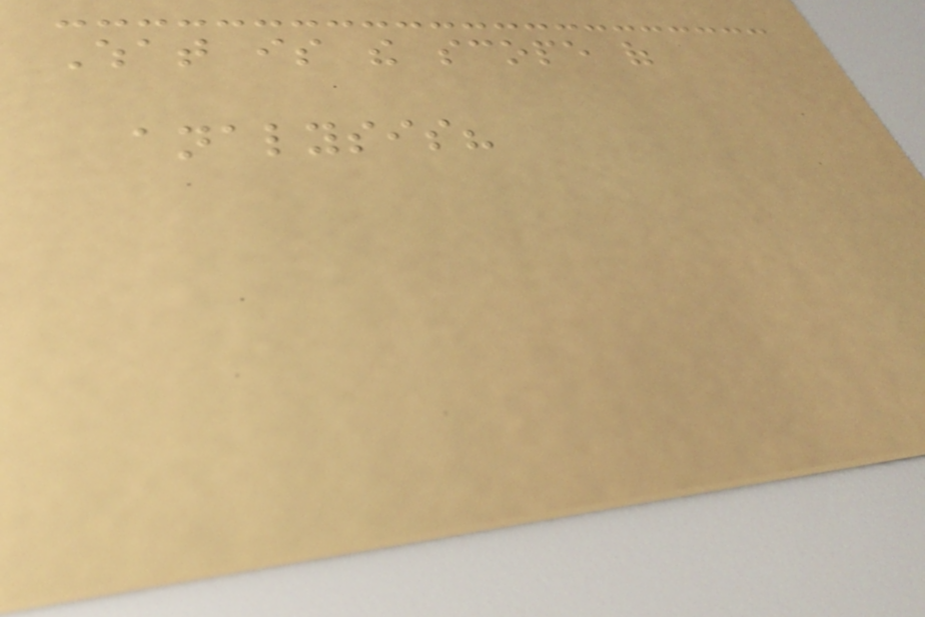What is the scope of
analysis?
